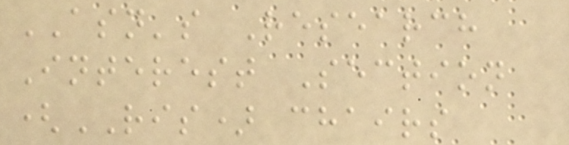ASN's Research
Interest Section
(RIS) chairs
